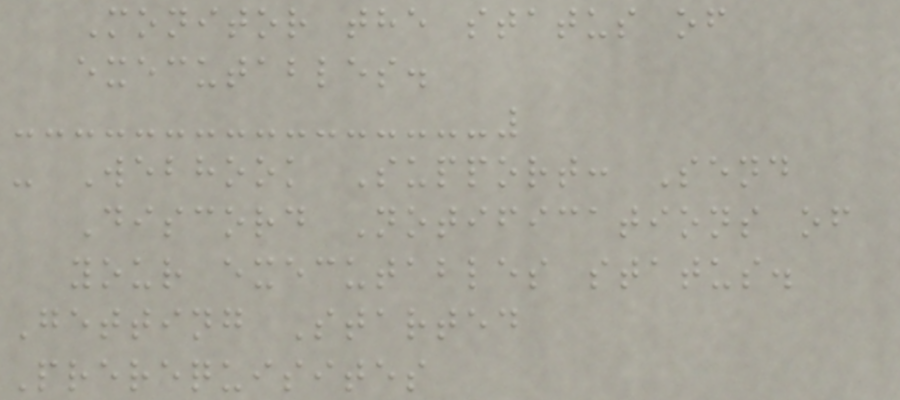Monitor the status of
executables.
- Webhook Support: Send
Discord Notifications of
your executables status.
Getting Started
Prerequisites
